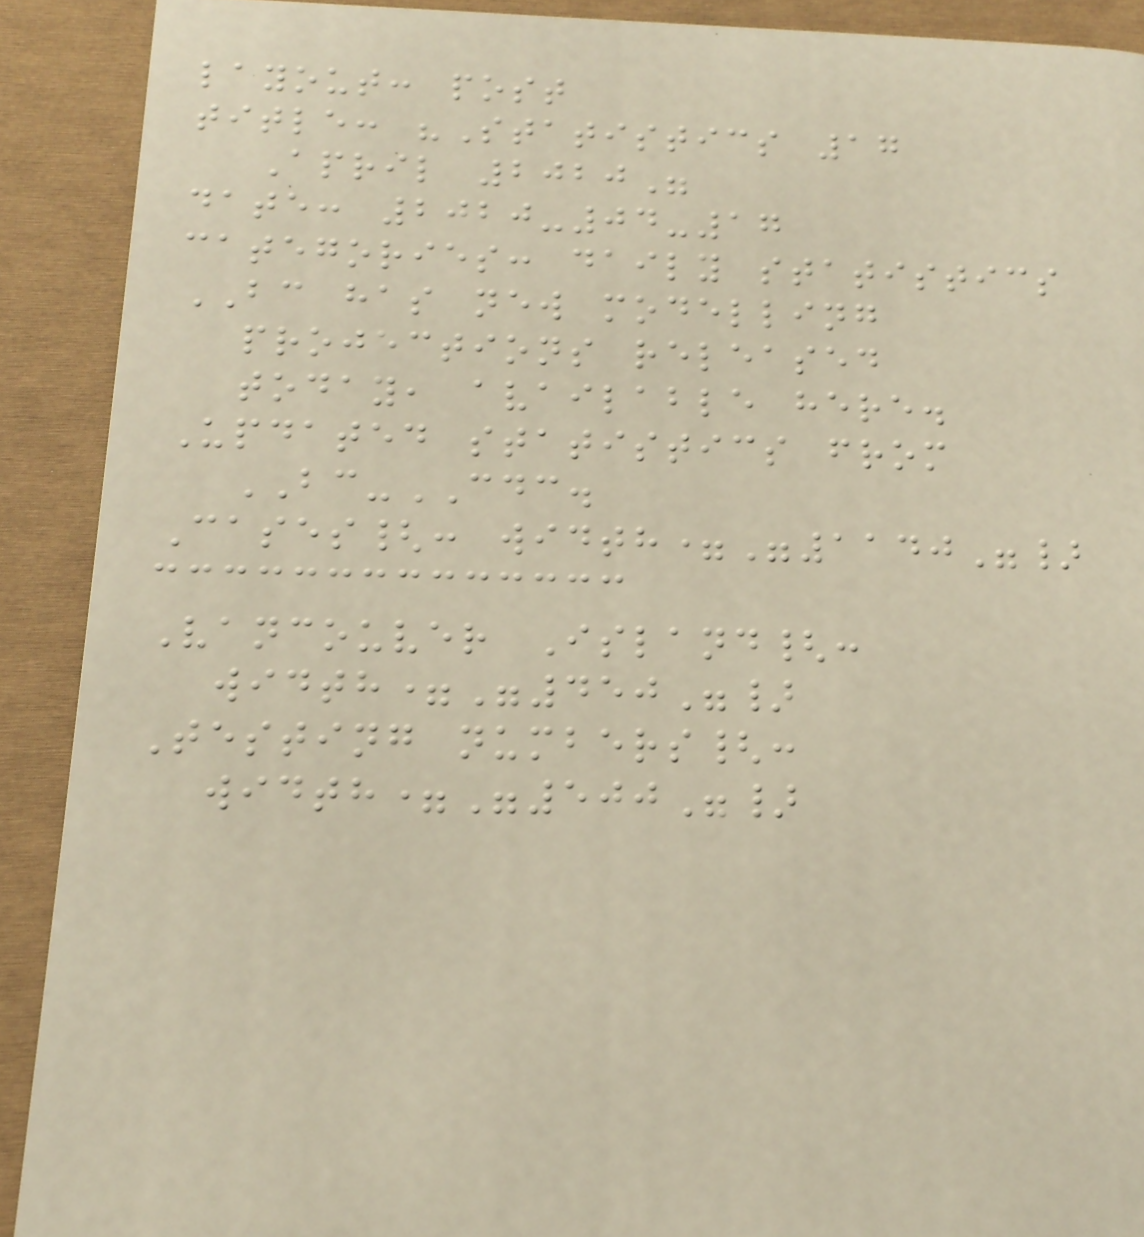layout: post
title: "Statistics 17
April 2020"
date: 2020-04-17
categories: daily statistics
BC has new modelling
projections released
today, available here.
Updated statistics from
BC-CDC.
Cases{: width="1140"}
Vancouver Island{:
width="450"}
Testing numbers{:
width="500"}
